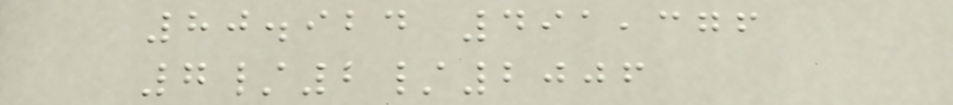80.924 491,376
7/2/2006
